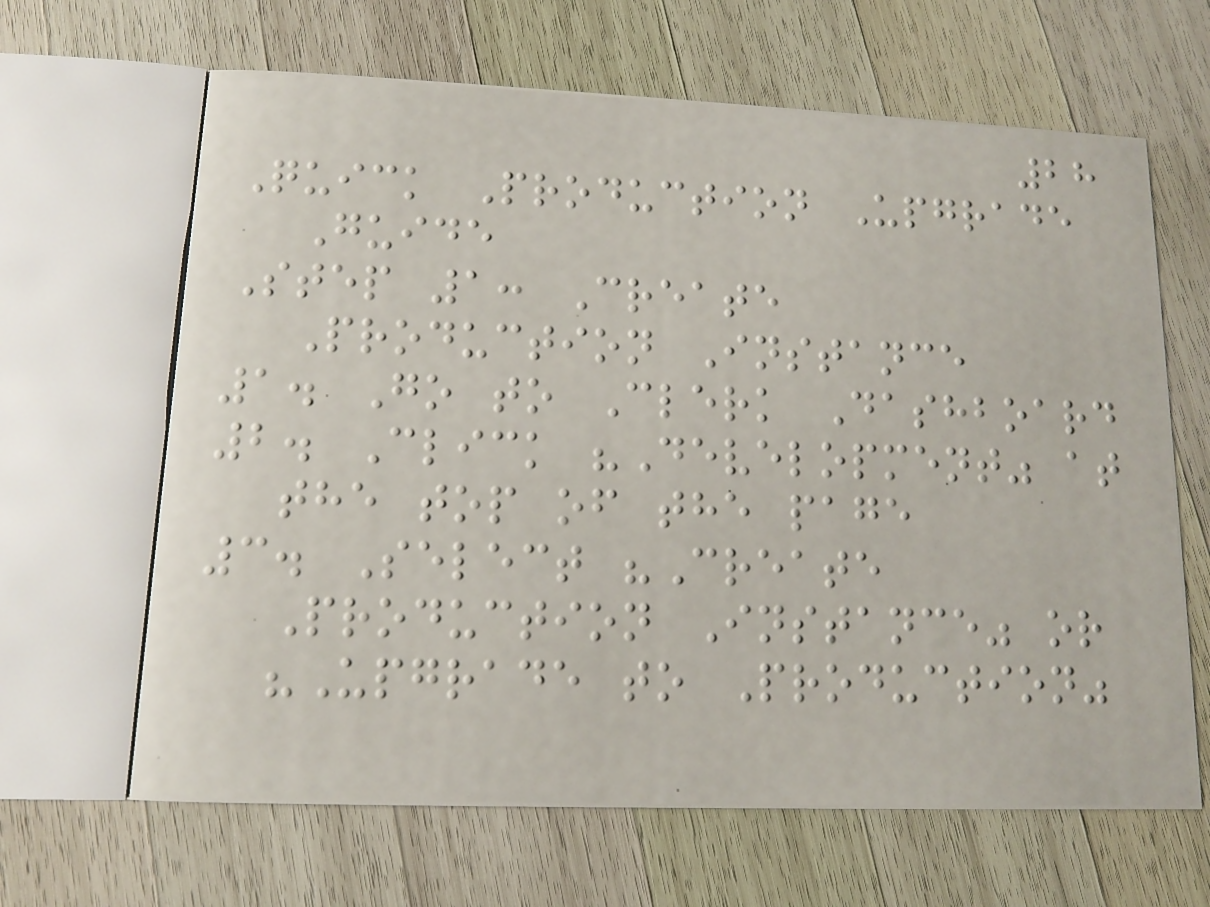28
Quick Production Upgrade
Guide
Step 1: Create
Production Instance
1. Go to Clerk Dashboard
2. Click "Development" at
the top of the page
3. Select "Create
Production Instance" or
"Upgrade to Production"
